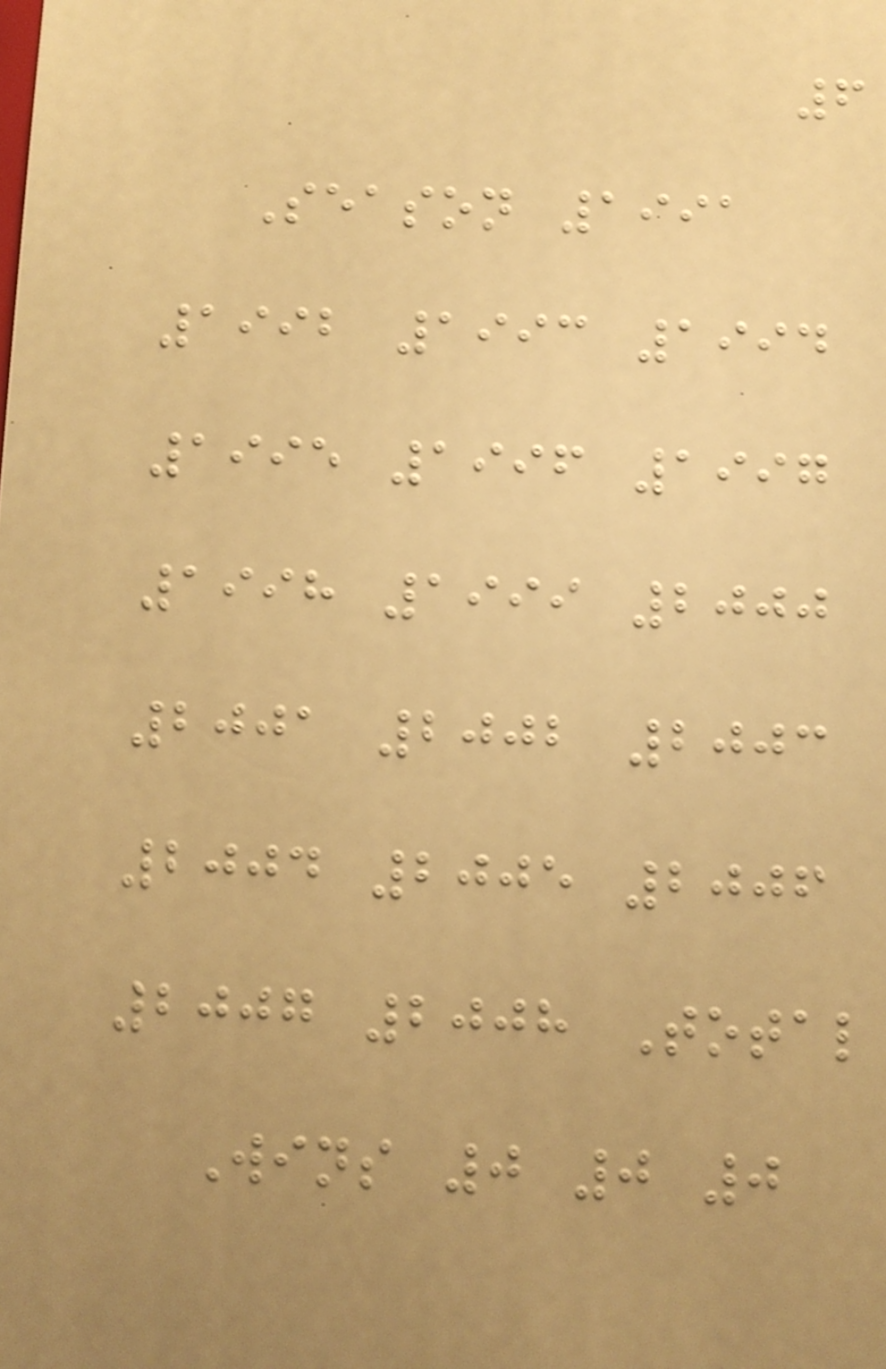6
Season 1991
1992 1993 1994
1995 1996 1997
1998 1999 2000
2001 2002 2003
2004 2005 2006
2007 2008 Total
Wins 0 0 0
